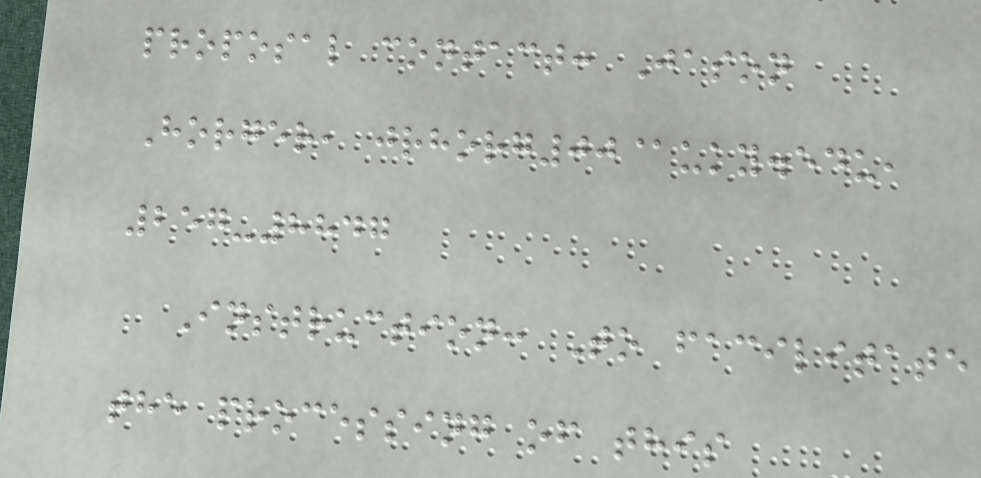proposal contact: Jason
Horger, jrhorg00@uky.edu,
257-8847
Instruction: To facilitate
the processing of this
